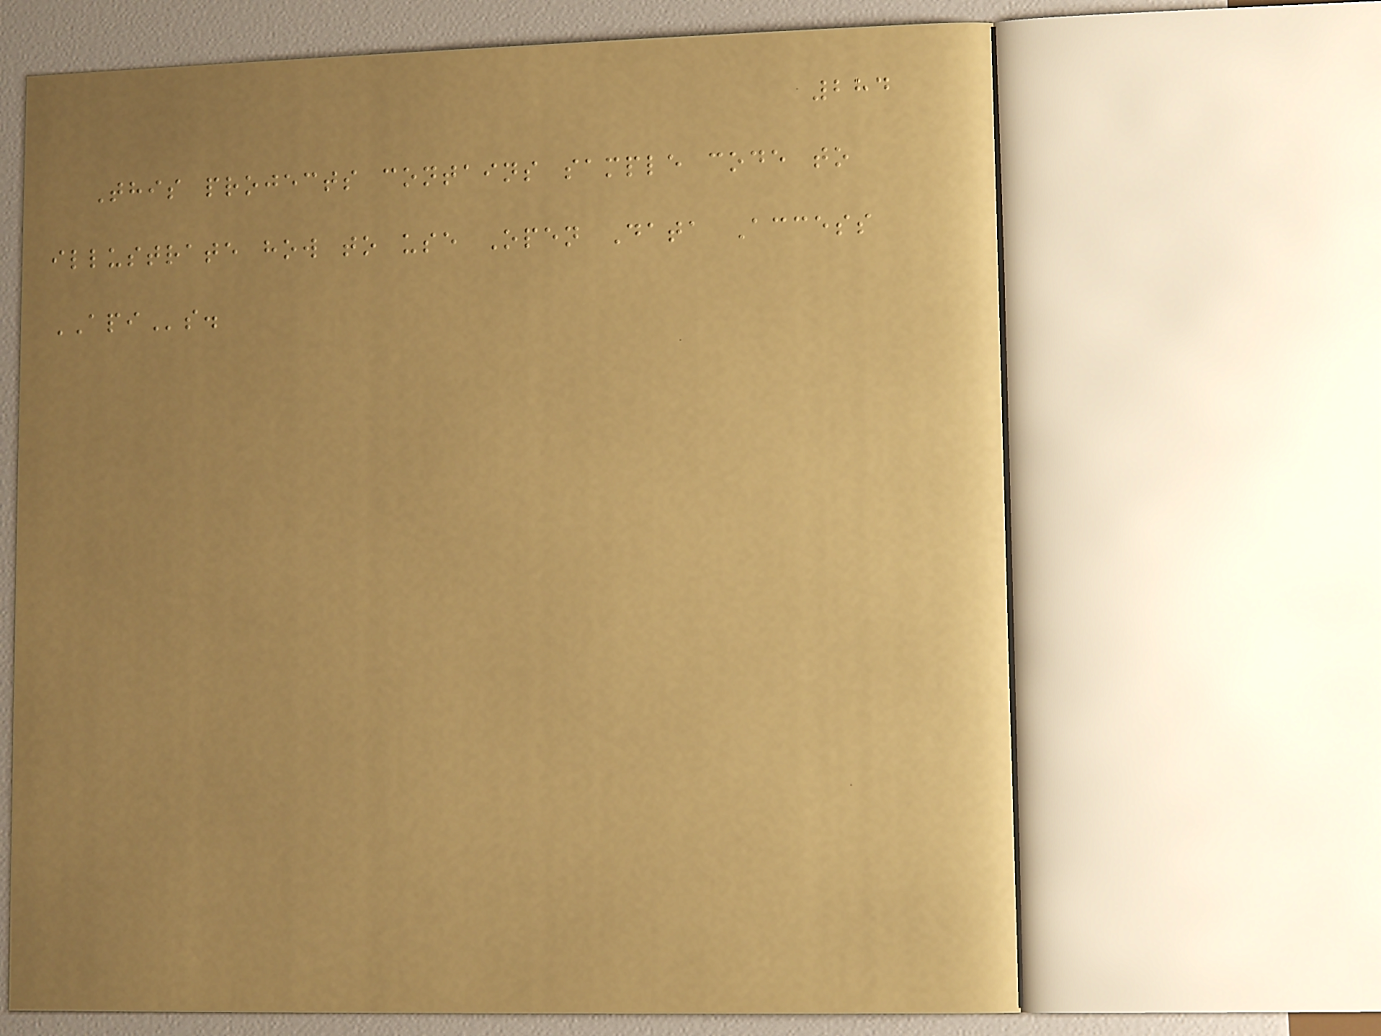284
This projects contains sample code to
illustrate how to use Open Data Access
APIs.
